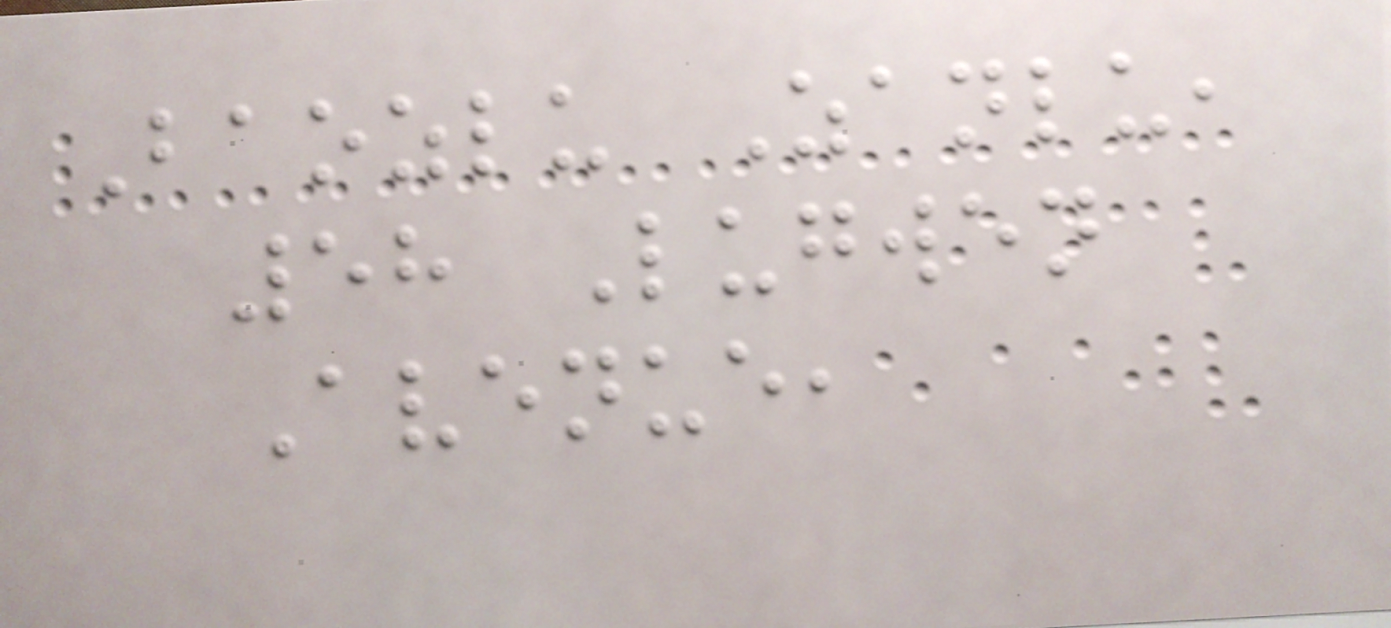Baozlu Zanlu,
58 Lugwen
Avenue,
